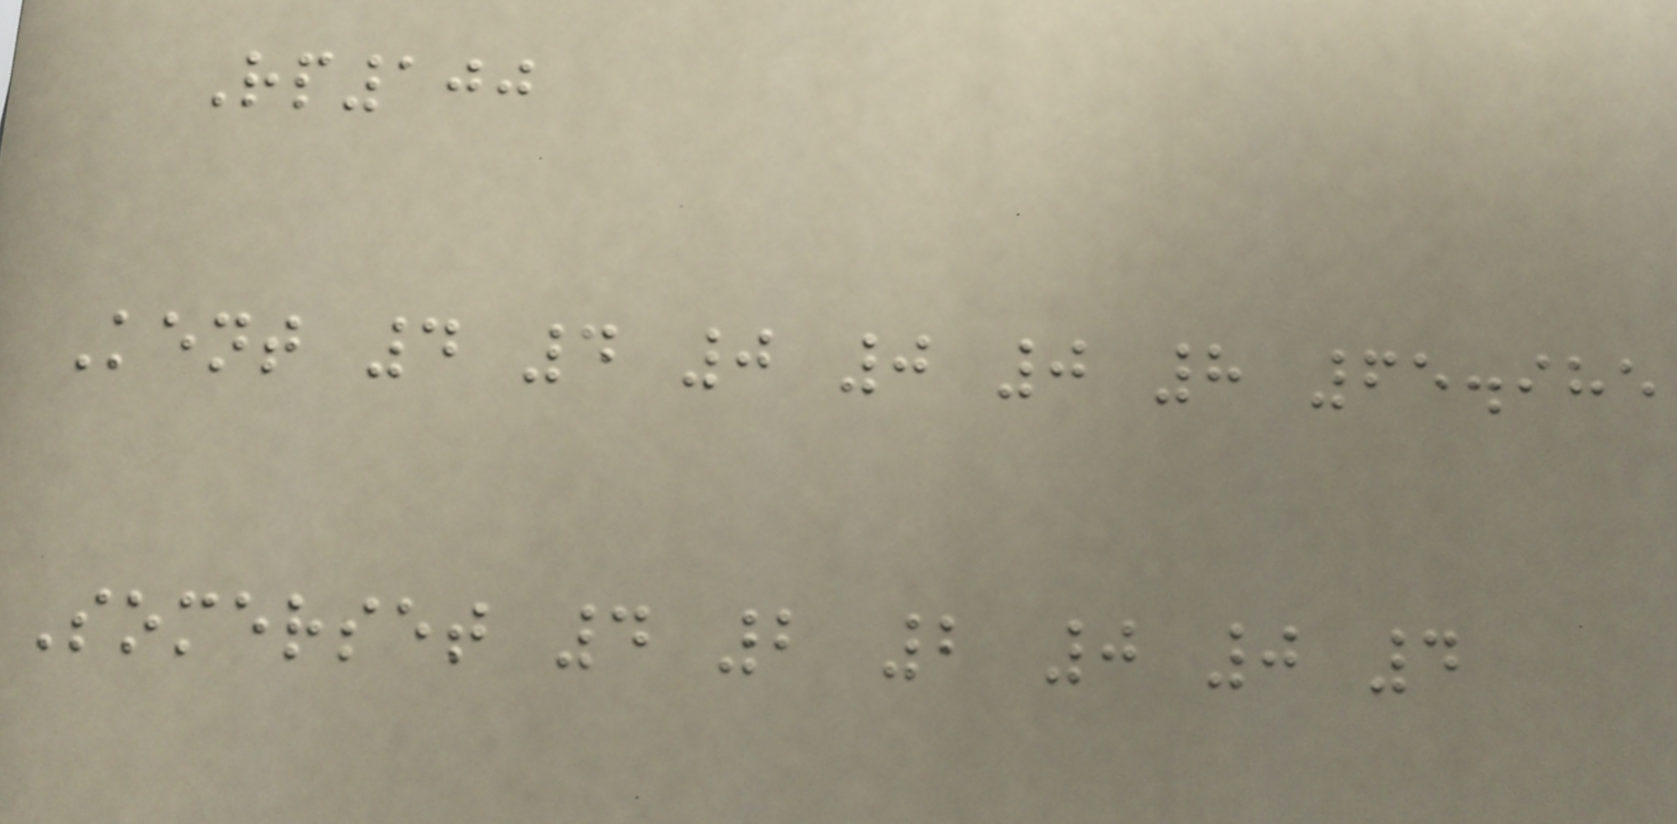Rp100
Kent 4 4 0 0 0 8 65.985
Somerset 4 2 2 0 0 4
